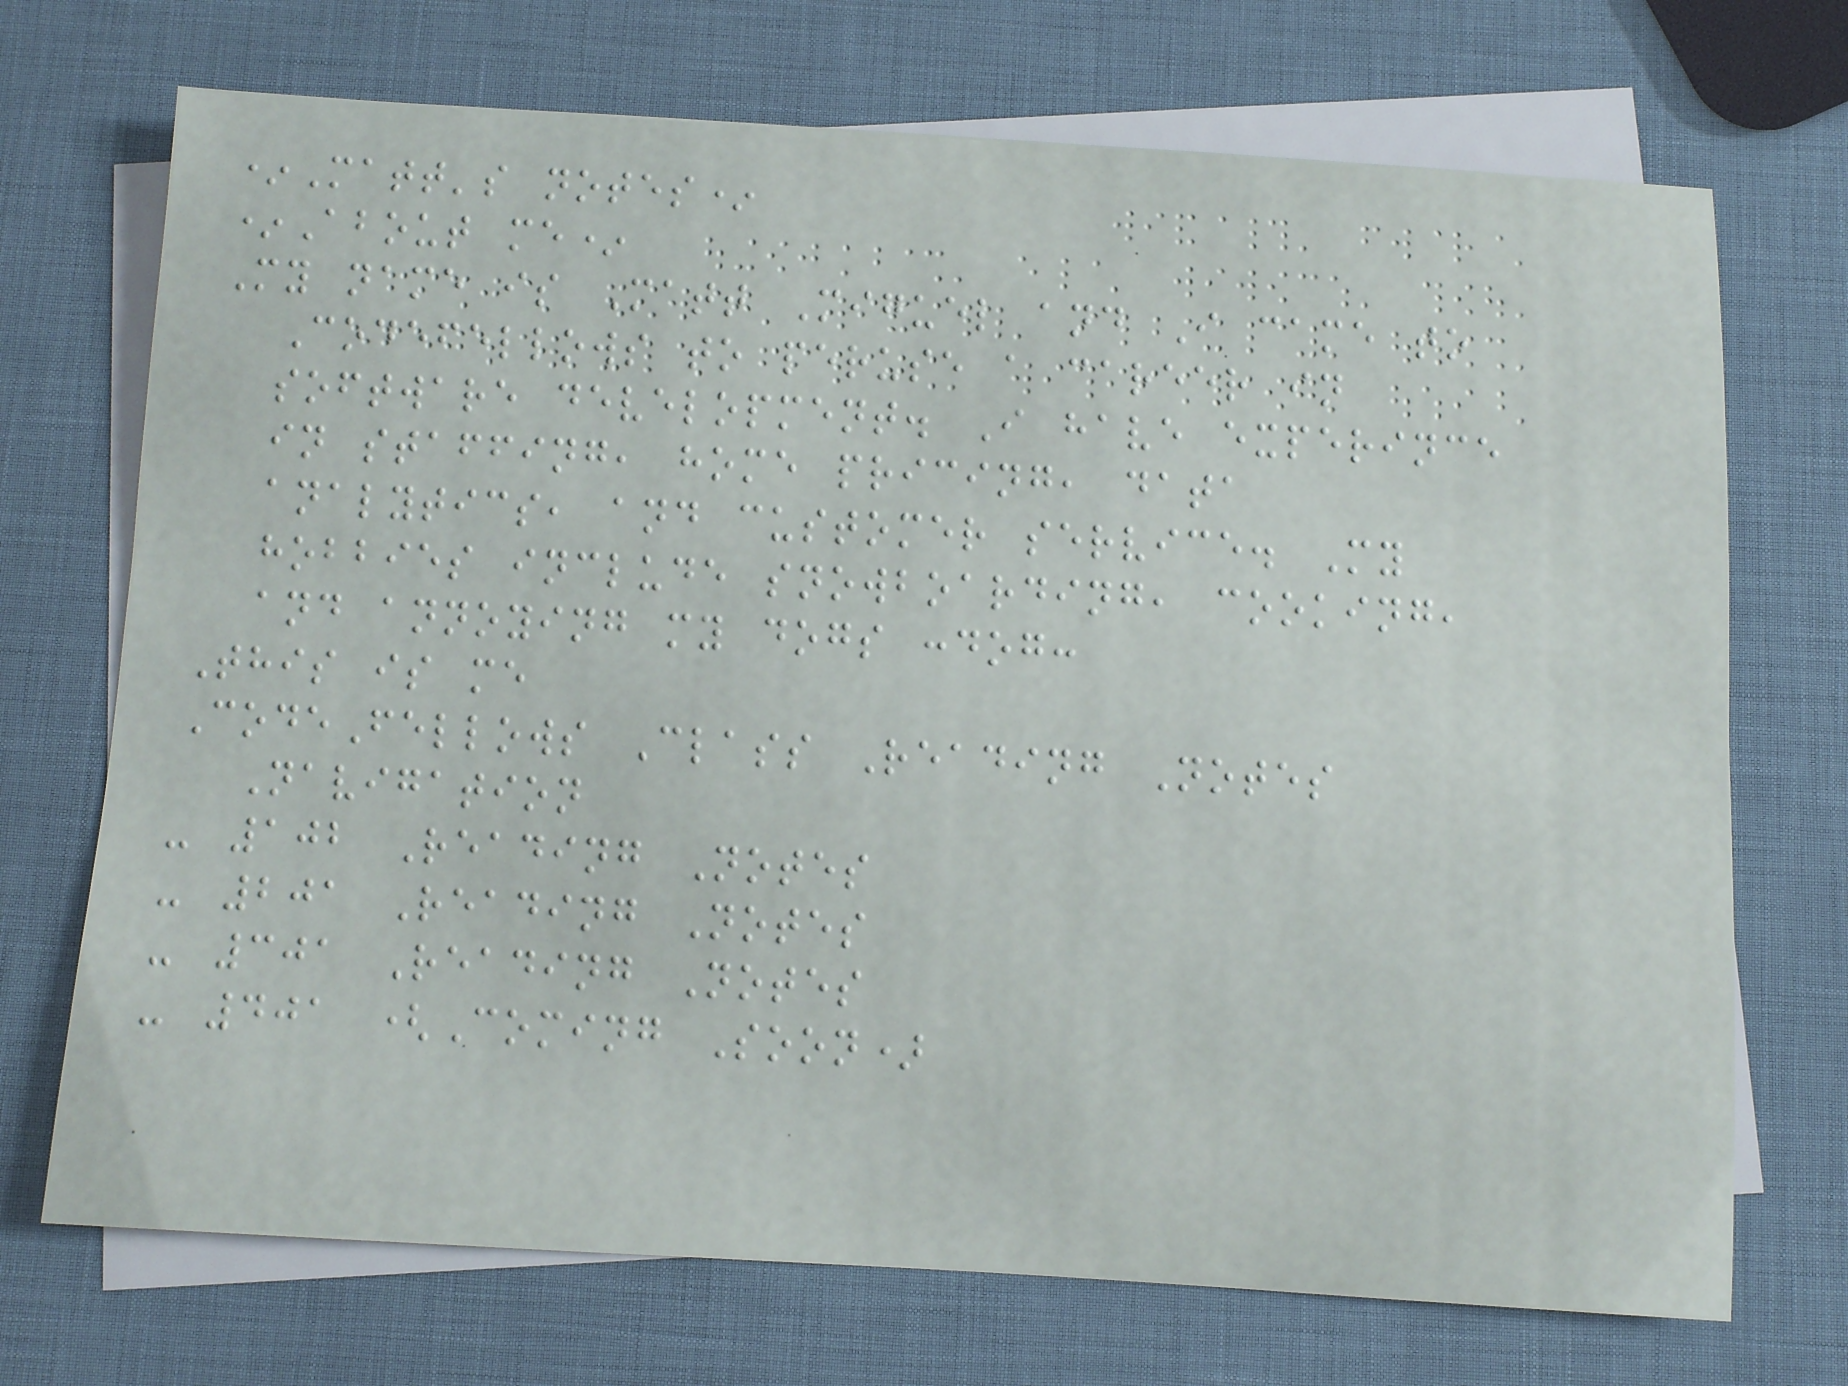*Matt's notes*
*About me*
My name is Matt Miguel and I came to
Codefellows to peruse a career in
software development. I have experince
in staffing, home pricing, data
analytics, and customer service. My
hobbies include snowboarding, cooking,
and annoying my dogs :dog:
This is me
CodeFellows Class Reading Notes
Navigation
- 102 Reading Notes
- 201 Reading Notes
- 301 Reading Notes
- 401 (Coming Soon)
